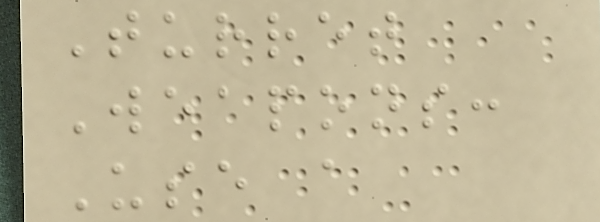Turret
Weapons:
Use a
